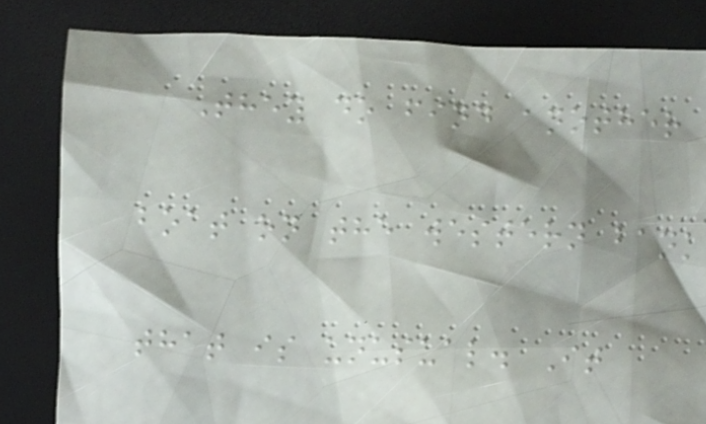They do find another
boat on the western bank
that is unusual. It
